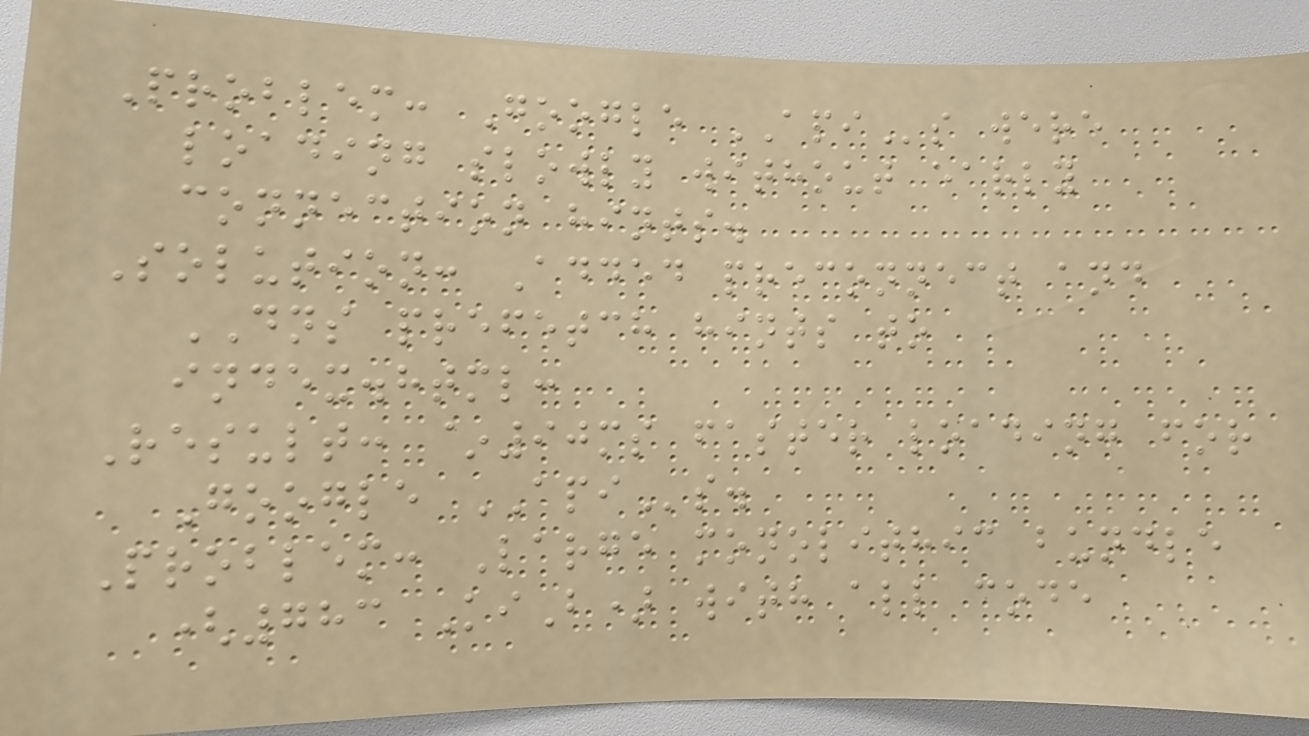Problem: Google APIs were
loading slowly without early
connection hints.
Solution: Added preconnect and
DNS prefetch hints to
index.html:
Result: ~90ms faster loading for
Google APIs.
Problem: Large monolithic bundle
(783 KiB) with all code
